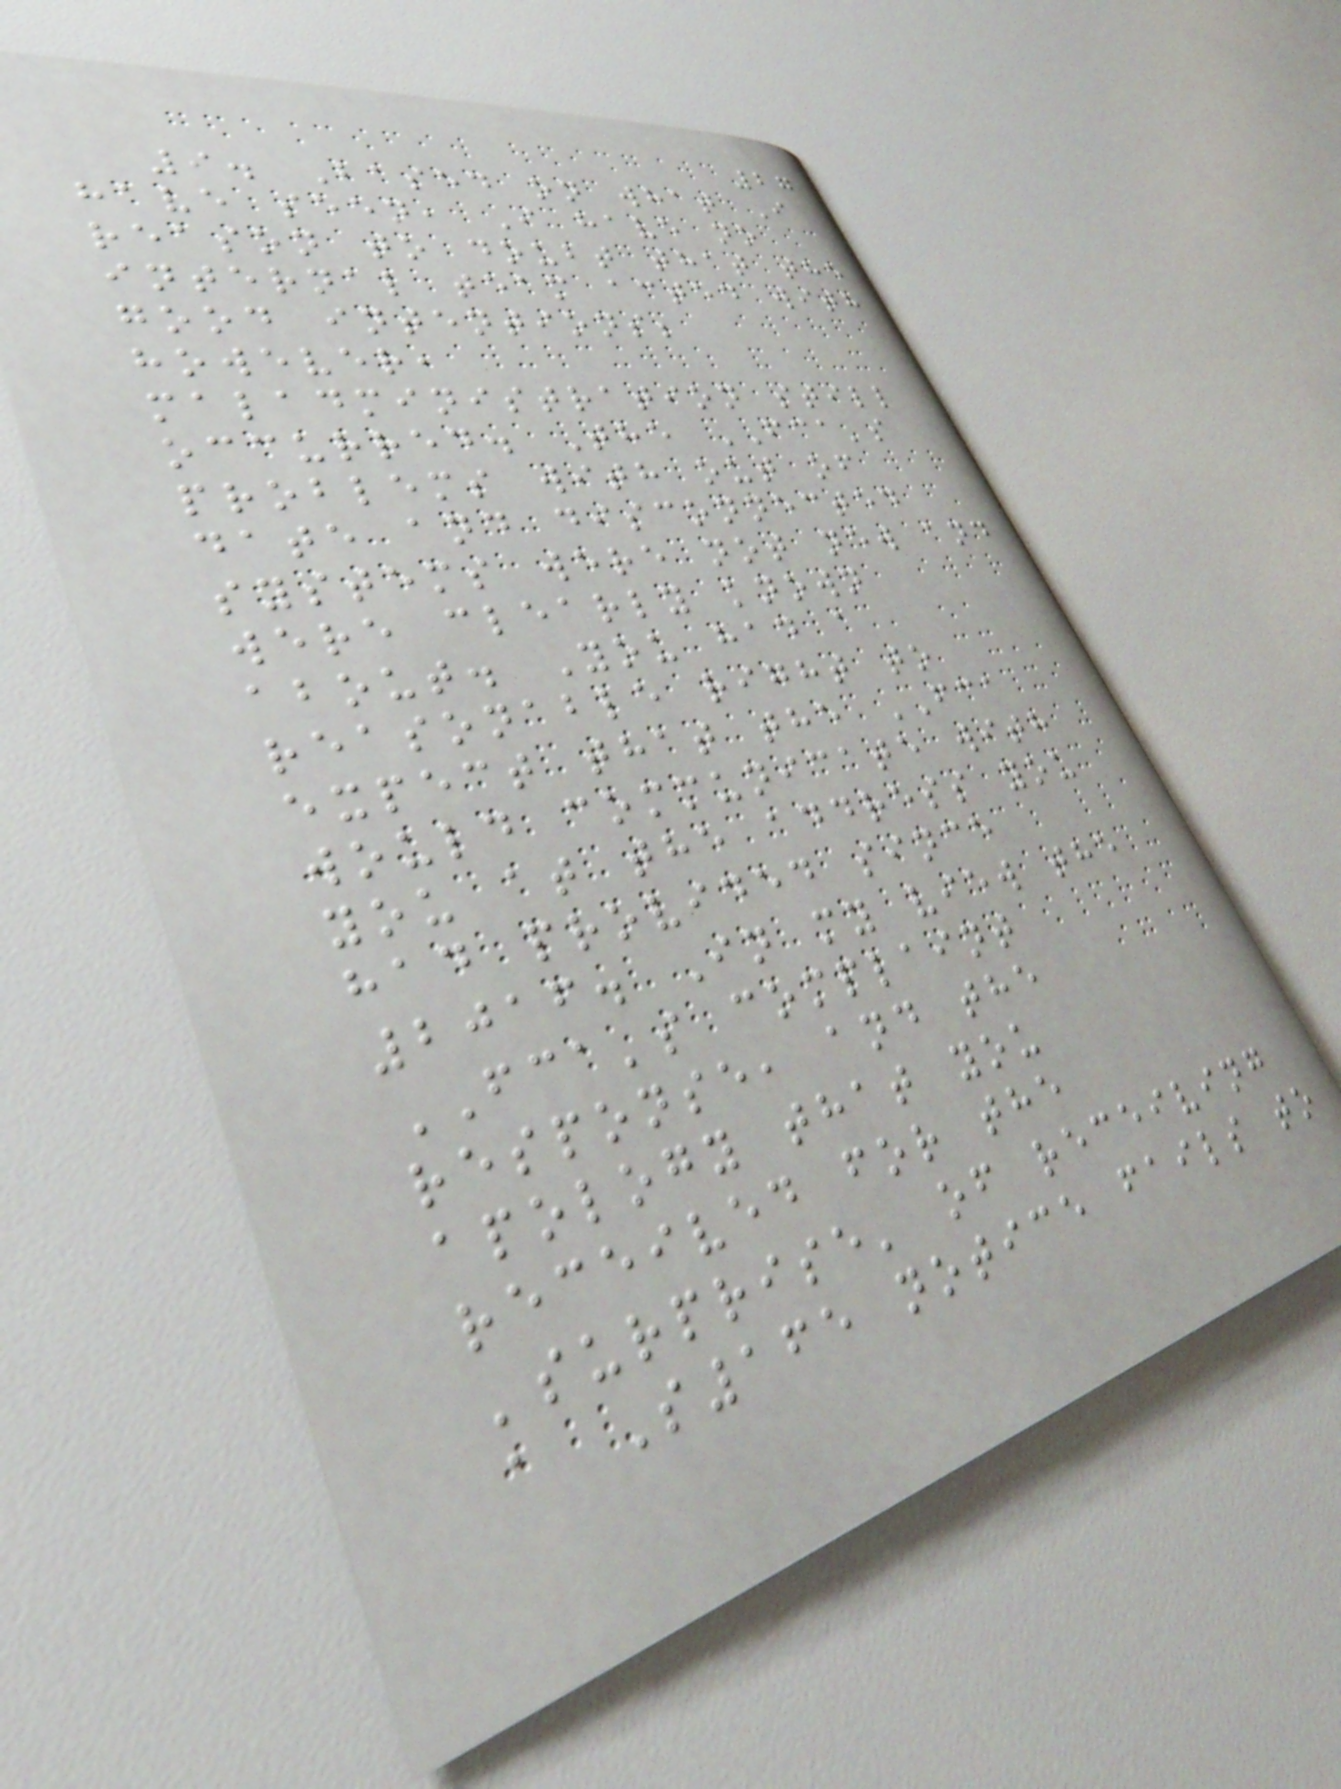27
9. Based on what I
have seen, I have no
reason to doubt that the
internal team acted with
good intentions;
however,
maladministration still
occurred. The FCA's
problems with out of
date and disconnected
systems were not new and
were clearly known
about. You had a
reasonable right to
expect that the FCA
would communicate with
you at the address you
had provided since
2016. In my view the
FCA's complaint
response, and the
apology that you
received for the
'surprise' of receiving
a S165 notice fails to
